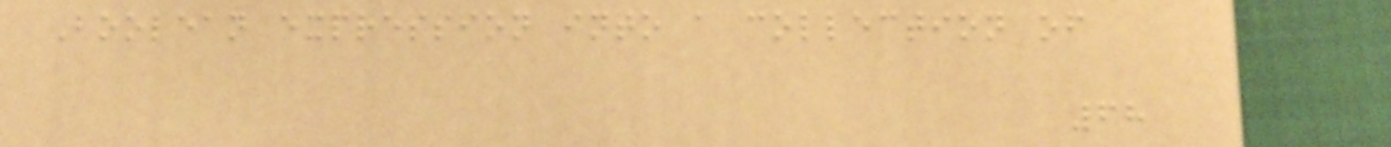Boolean expression into a collection of
68
